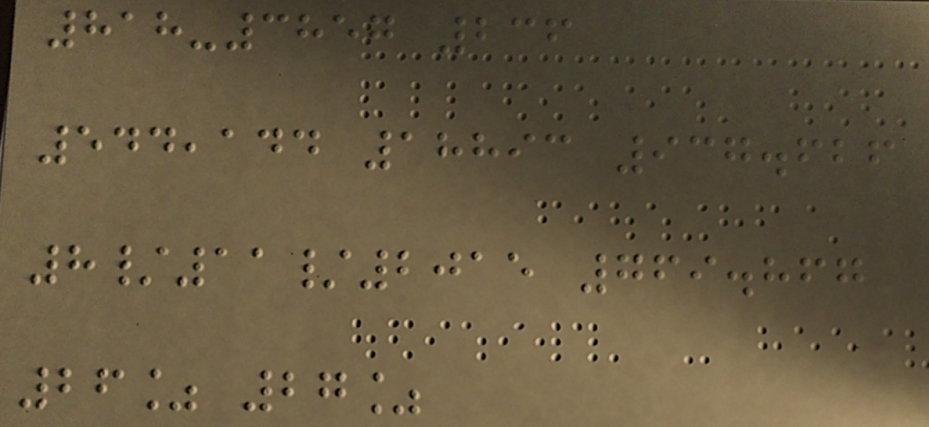818-3857 236
544,144 18893 937.626
8/11/2015 769.867
26% 27%
